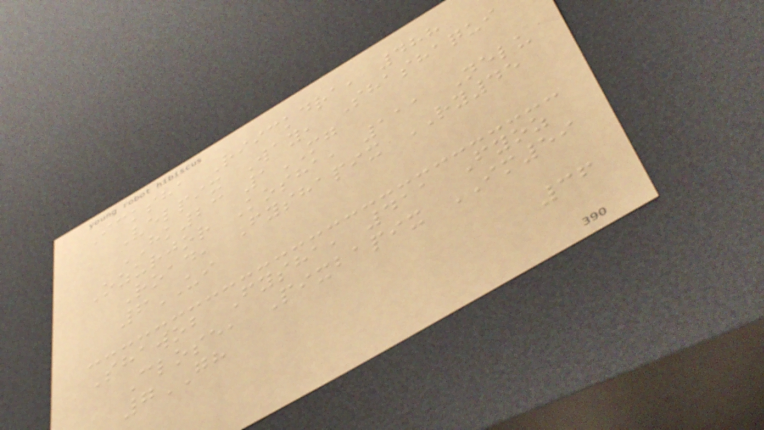Icksha Riickdra, 488
Velpix Way, Shashaqui
HK23 1MG
Ozurjor Kosha, 111 Nelu
Road, Fyshapix RY45
6UI
Shawob Fysha, 411 Fyoz
Close, Pixbapix IM59
7GH
36
